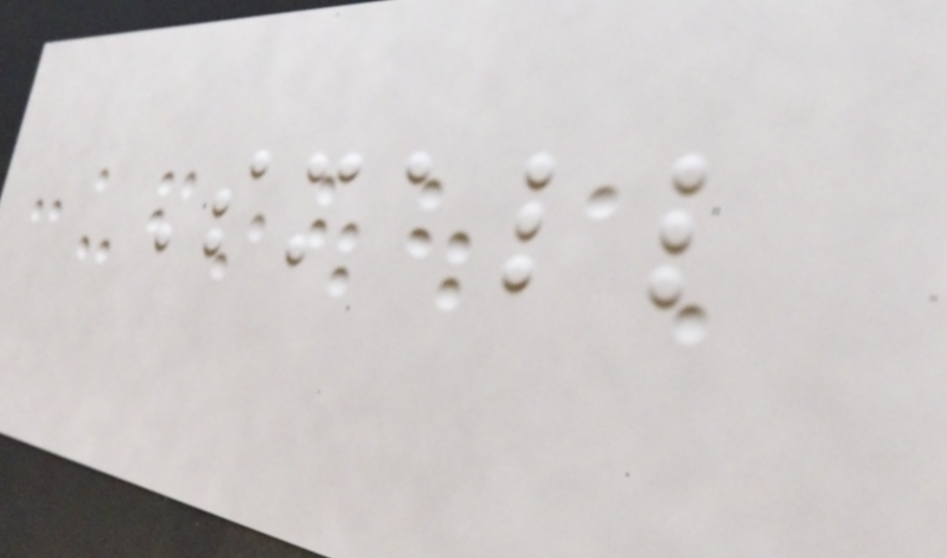Small
